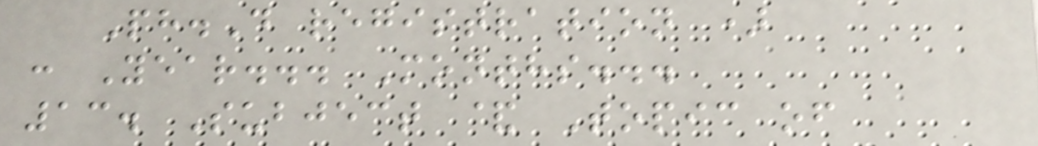Ph.D registration )
: Year... Months...
13. Subject & Topic of
